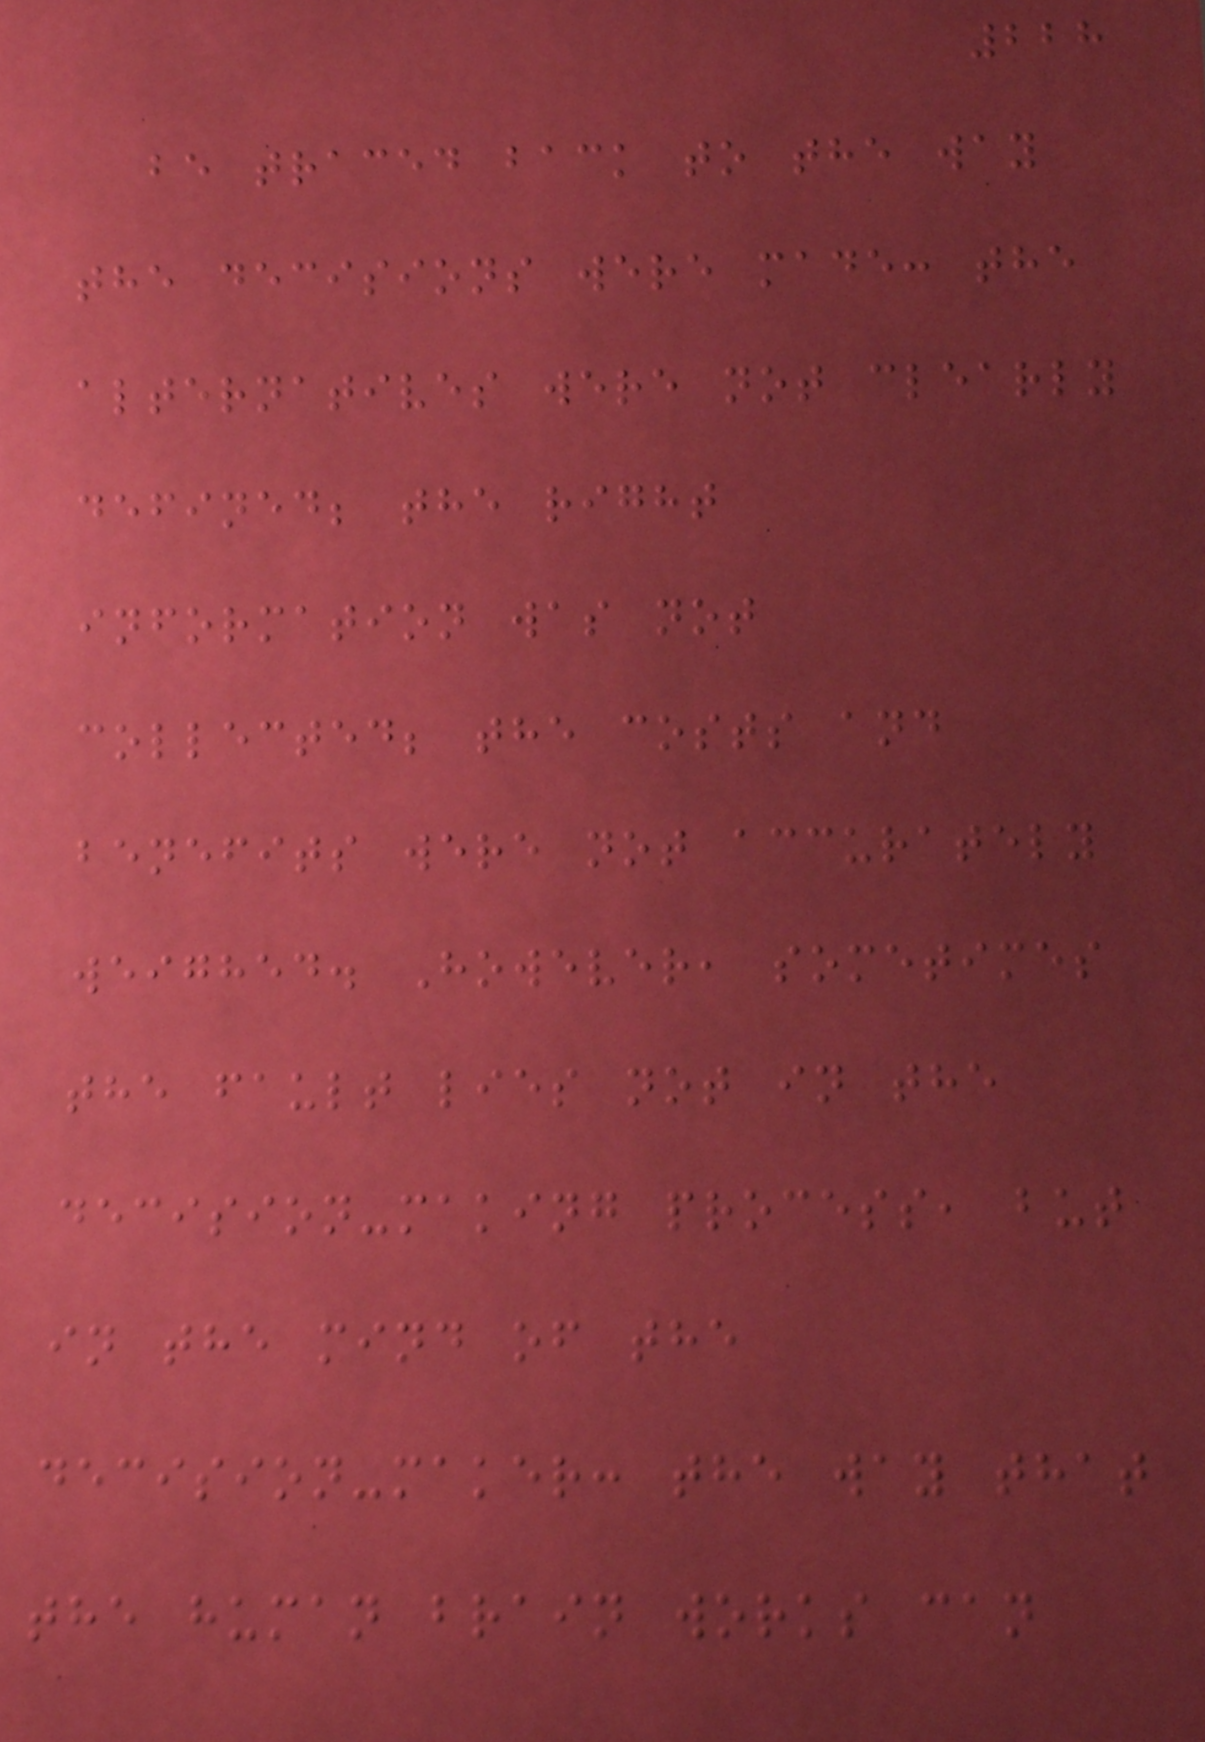228
be traced back to the way
the decisions were made: the
alternatives were not clearly
defined; the right
information was not
collected; the costs and
benefits were not accurately
weighed. However, sometimes
the fault lies not in the
decision-making process, but
in the mind of the
decision-maker: the way that
the human brain works can
